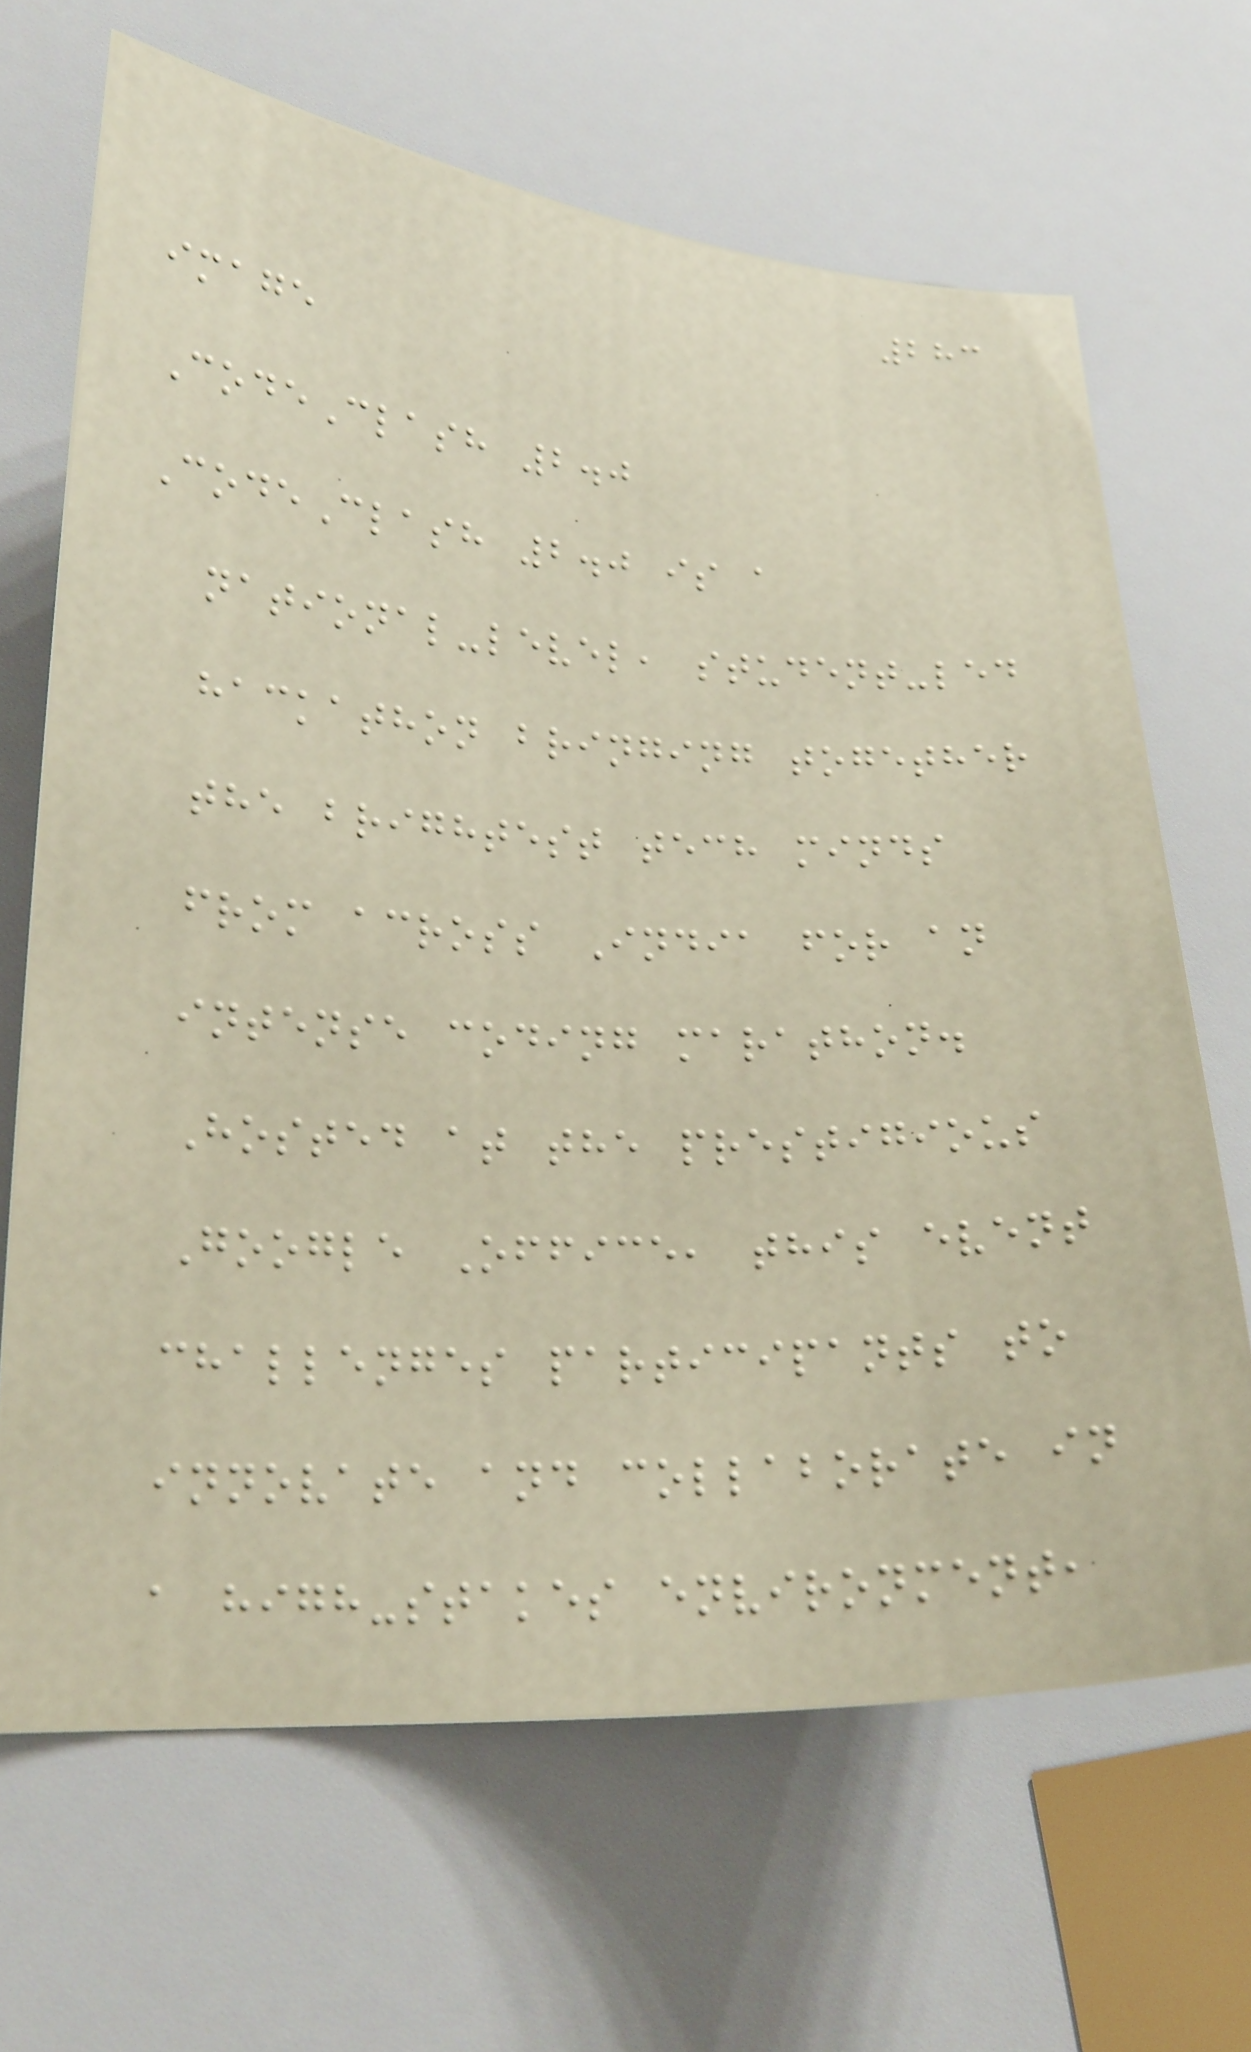283
image
CodeClash 2.0
CodeClash 2.0 is a
national-level, student-led
hackathon bringing together
the brightest tech minds
from across India for an
intense coding marathon.
Hosted at the prestigious
Google Office, this event
challenges participants to
innovate and collaborate in
a high-stakes environment,
